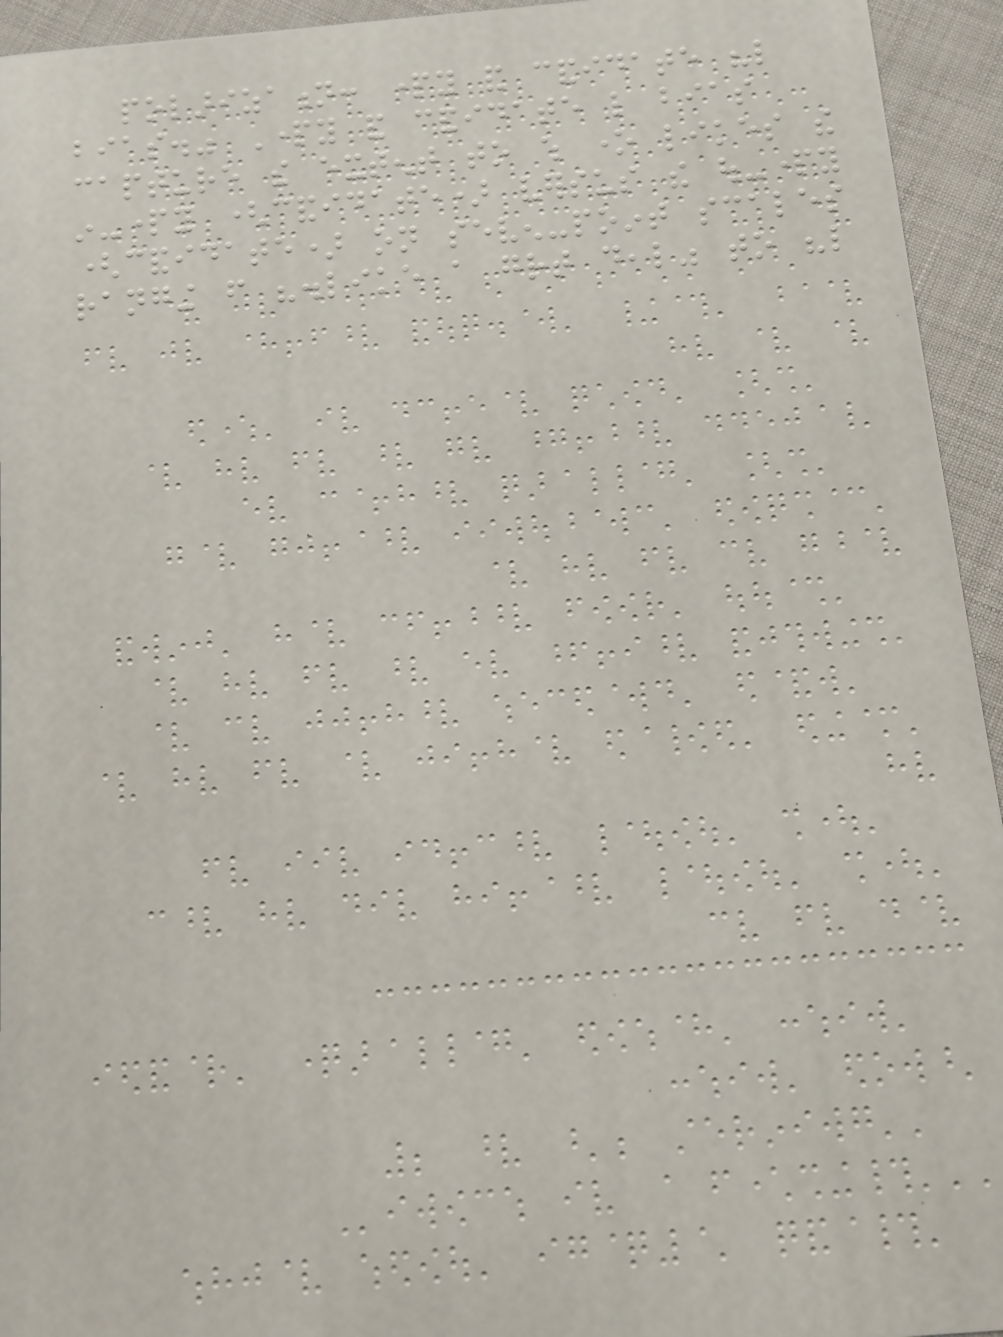polarization: party and candidate "like
bias." Party and candidate like bias
capture the extent to which one likes the
in-party (candidate) versus the out-party
(candidate) on seven-point scales
ranging from "dislike a great deal" to "like
